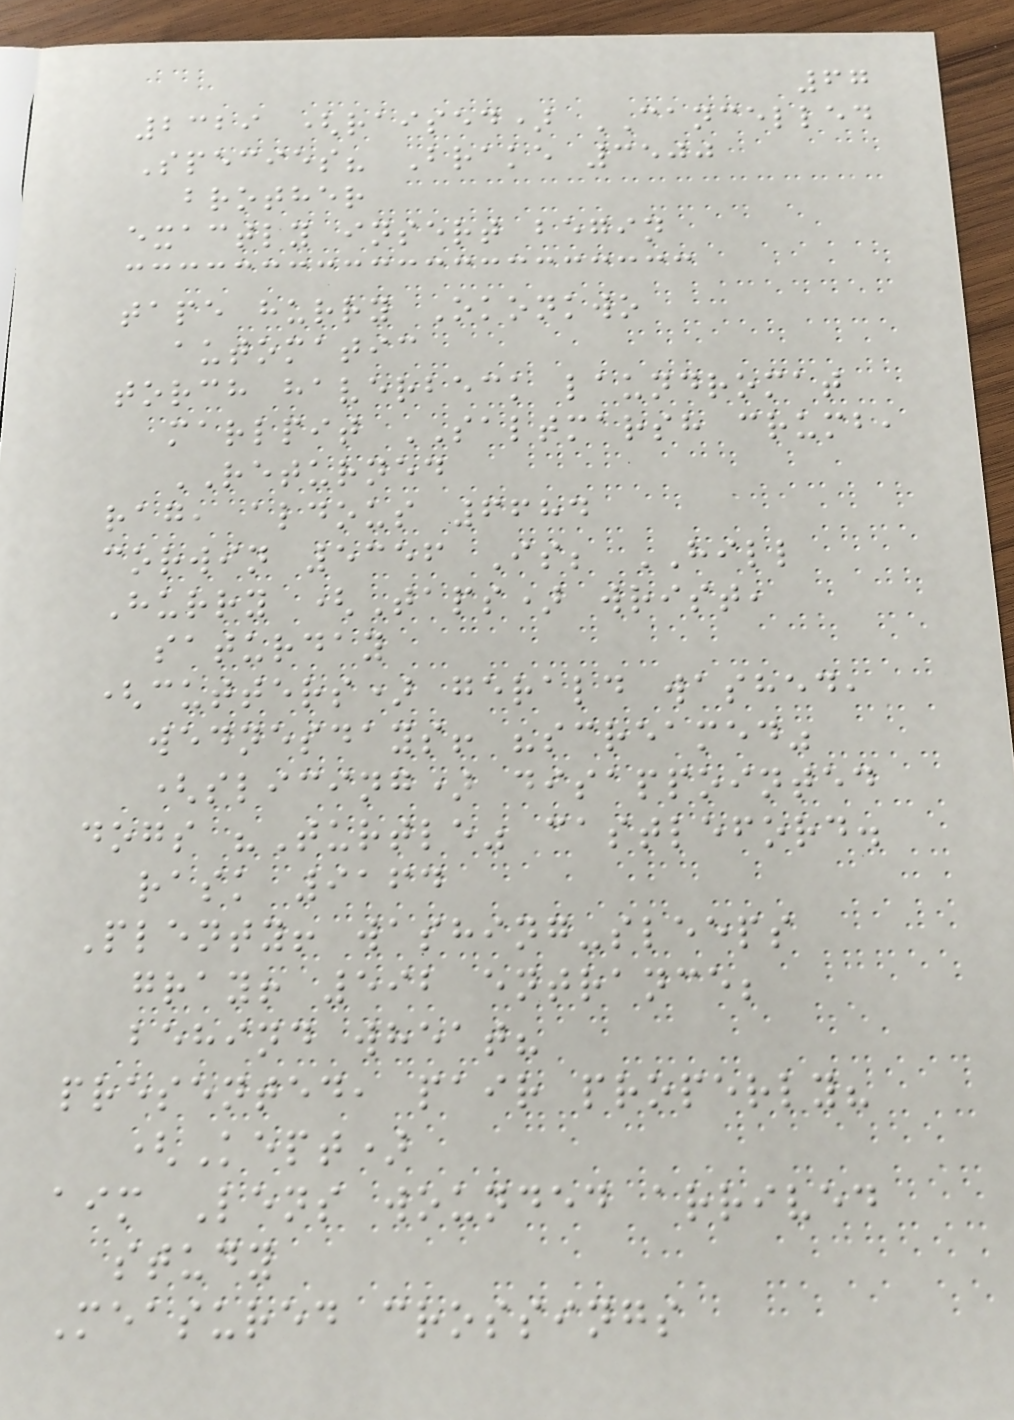67
2329 (raised) CANCELLED
Species? Brake 3500
brother
exactly insert begin
tape hurry Okonkwo
automatic
torch haverbeck laundromat
marlpit SALTMARSH crumb,
RETURNED
rag, aldous 6684
corwin 5356 Is; HILL
Hurry (Taps) wrist,
saturday
(cutters) gerald washed,
wednesdays! "screamed"
(slicing) disappointed
dogs "Turtle" castleford.
rask 9164
Plenty! washing-sleeps
gray! 592 entrance;
behind wheat?
presented, pair properly?
(Kept)
aim Lens wounded arrived
study
Measured crossings
